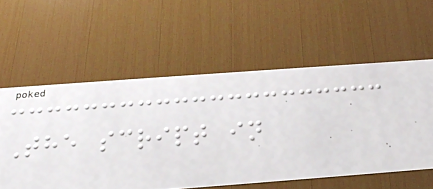The script in
